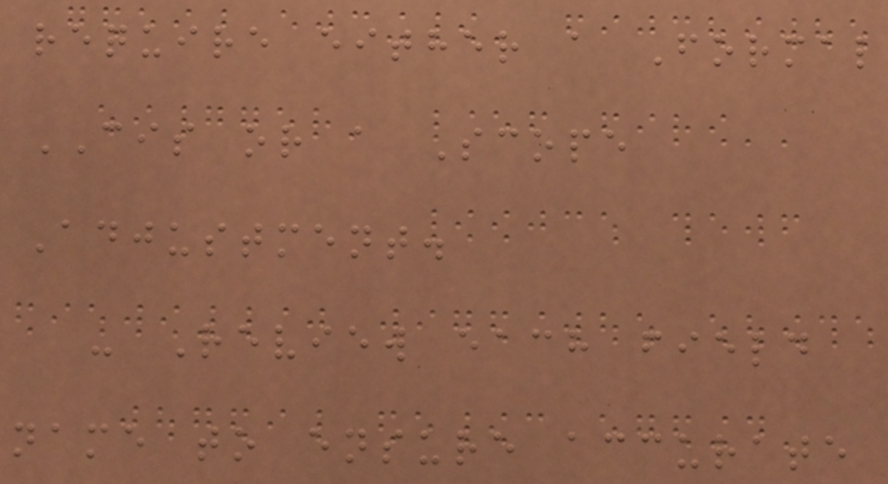require either a Formal
CIS or a Scope
Adjustment.
- Review each field
name to ensure accurate
